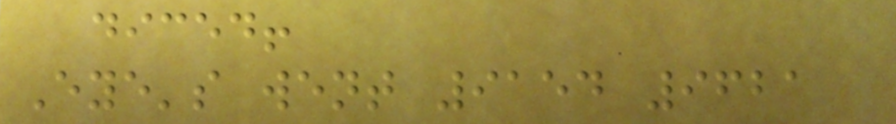diced!
Eye's went 9154 9621
